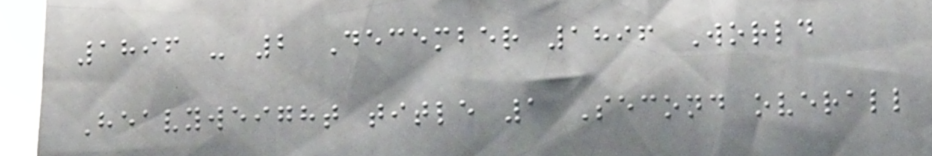1896 - 2 December 1896 World
Heavyweight title 1 Second overall
